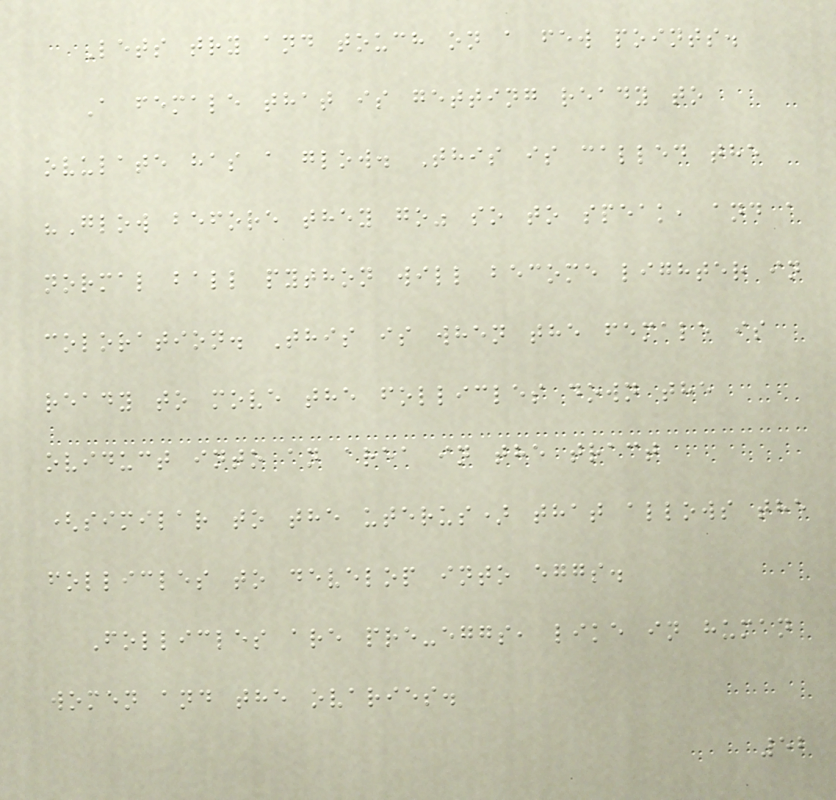Lets try and touch on a few points.
A female that is getting ready to
ovulate has a glow. This is called the
"Glow before they go" so to speak, and a
normal ball python will become lighter in
coloration. This is when the female is
ready to move the follicles down the
oviduct into an area in the tract
(similar to the uterus) that allows the
follicles to develop into eggs.
Follicles are pre-eggs, like in human
women and the ovaries.
52
